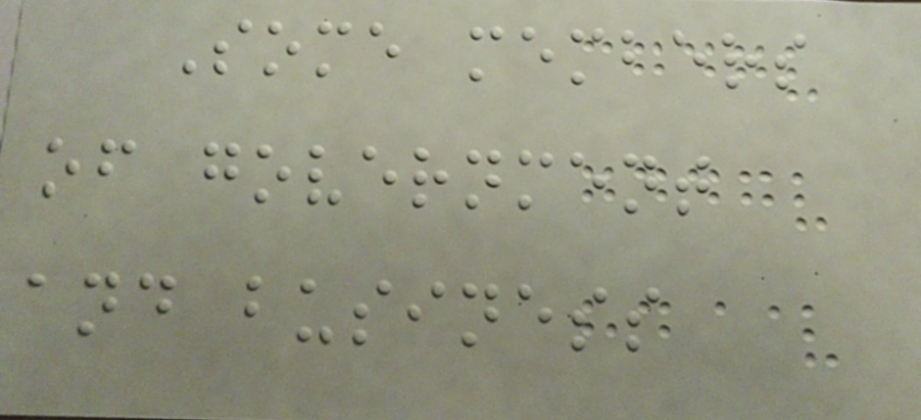Some members
of government
and business
